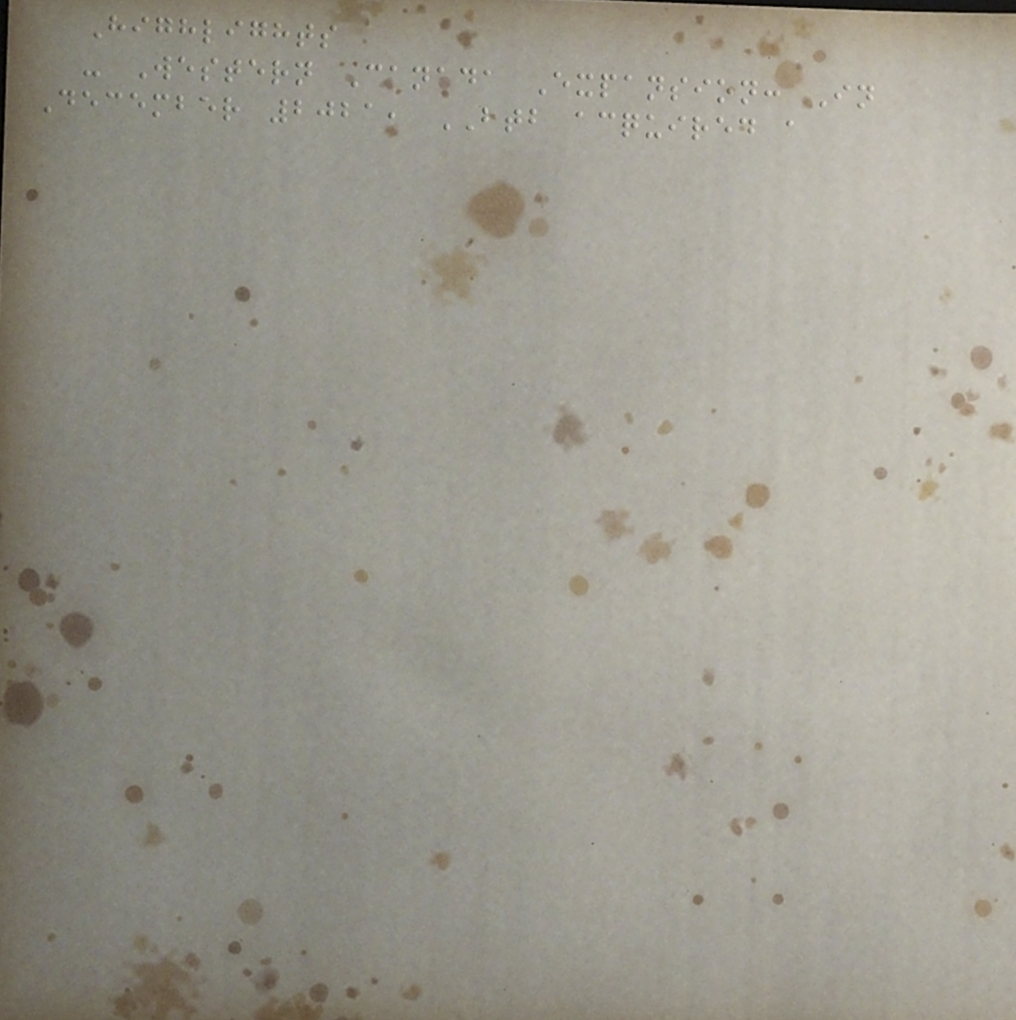Highlights
- Western Canada Expansion: In
December 2021, BTB acquired a
